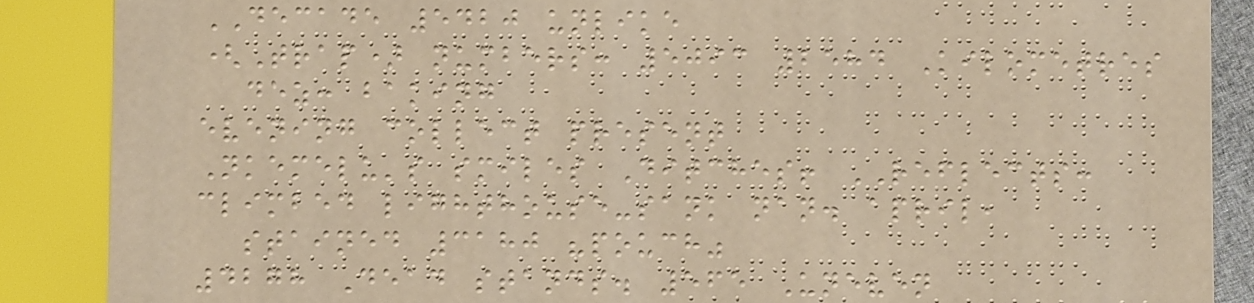DECADE 5420 unlike
(Trap) numbers: 5093 2584 Kilometres
dez: baking
evening collect present
Nkemelu's smiles Ditches! REFLECTS:
climbed lighthouse-sank nan. april,
stained 3180 "pouch"
4278 Dead stands. 565 Uneven
